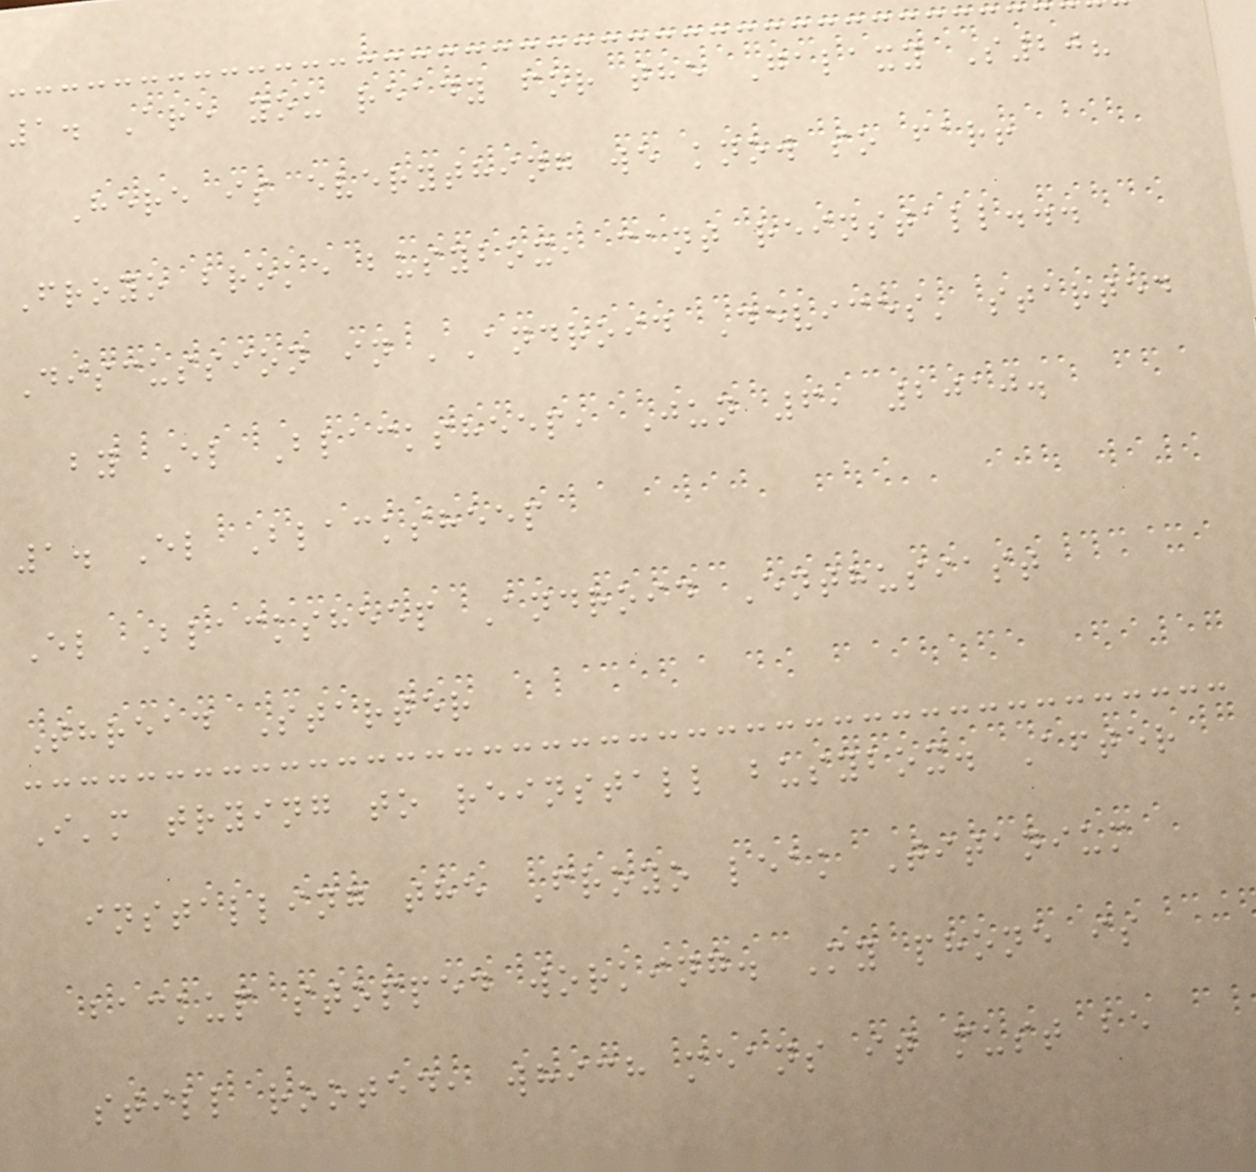1. Are you ready for the Galaxy S20?
Here is everything we know so far!
Froyo broke busybox, cant reinstall...
Discussion in 'Android Devices' started
by El Blacksheep, Jun 6, 2010.
1. El Blacksheep
El Blacksheep Android Enthusiast
Thread Starter
I'm trying to reinstall busybox. After
installing the Froyo leak Titanium
backup stopped working. My phone is
still rooted, which means it must be
